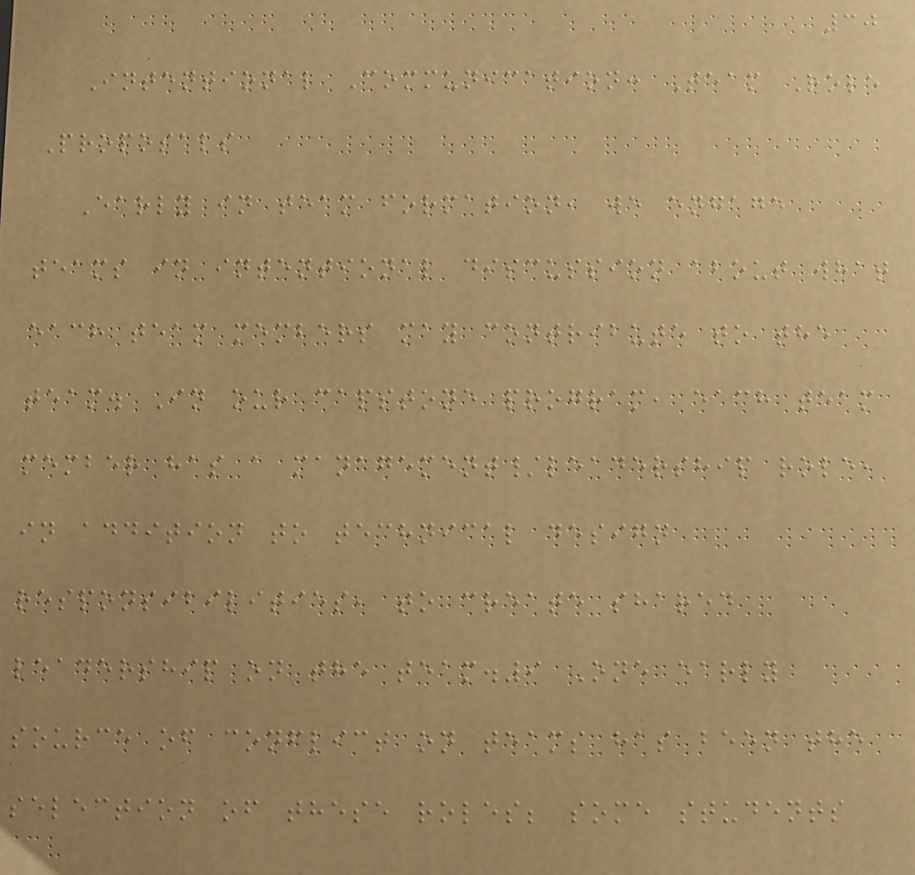30
Intentional Communication: Team Role
Proposals
Early in team formation, we engage
teams in intentional discussion about what
each team members may contribute to the
team. In our capstone program, each team
member has a management/leadership role,
in addition to technical design
responsibilities, to create shared
leadership on the team.9 One early
source of conflict on teams has been the
selection of these roles; some students
